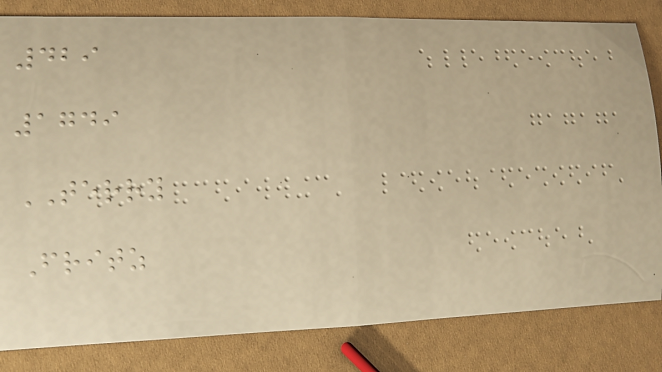429
1749
TERRY
Fritz
